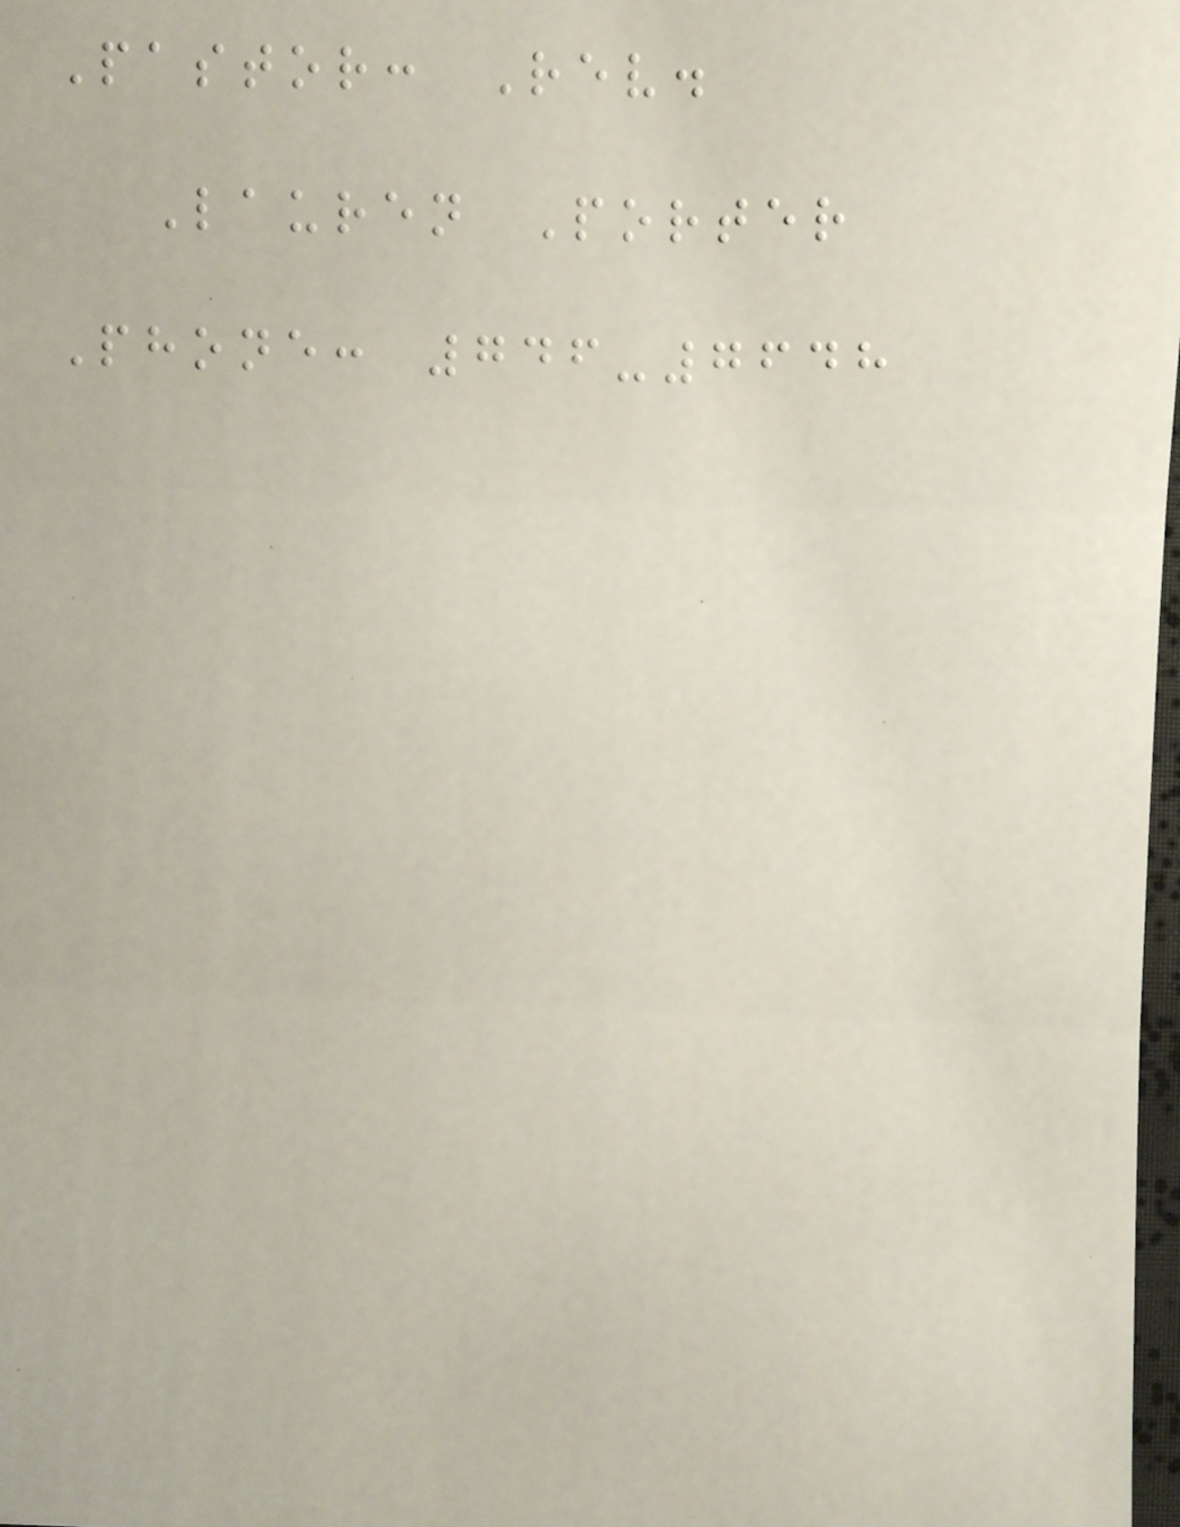Pastor: Rev.
Lauren Porter
Phone: 746-7648
